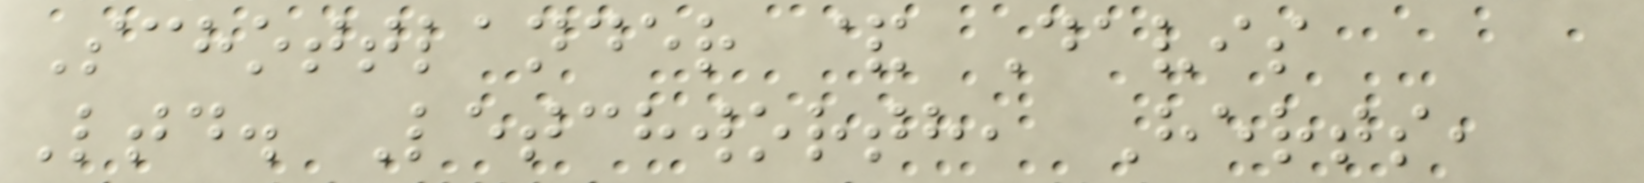Schottlander & Davis
Ltd. Letchworth, Herts,
